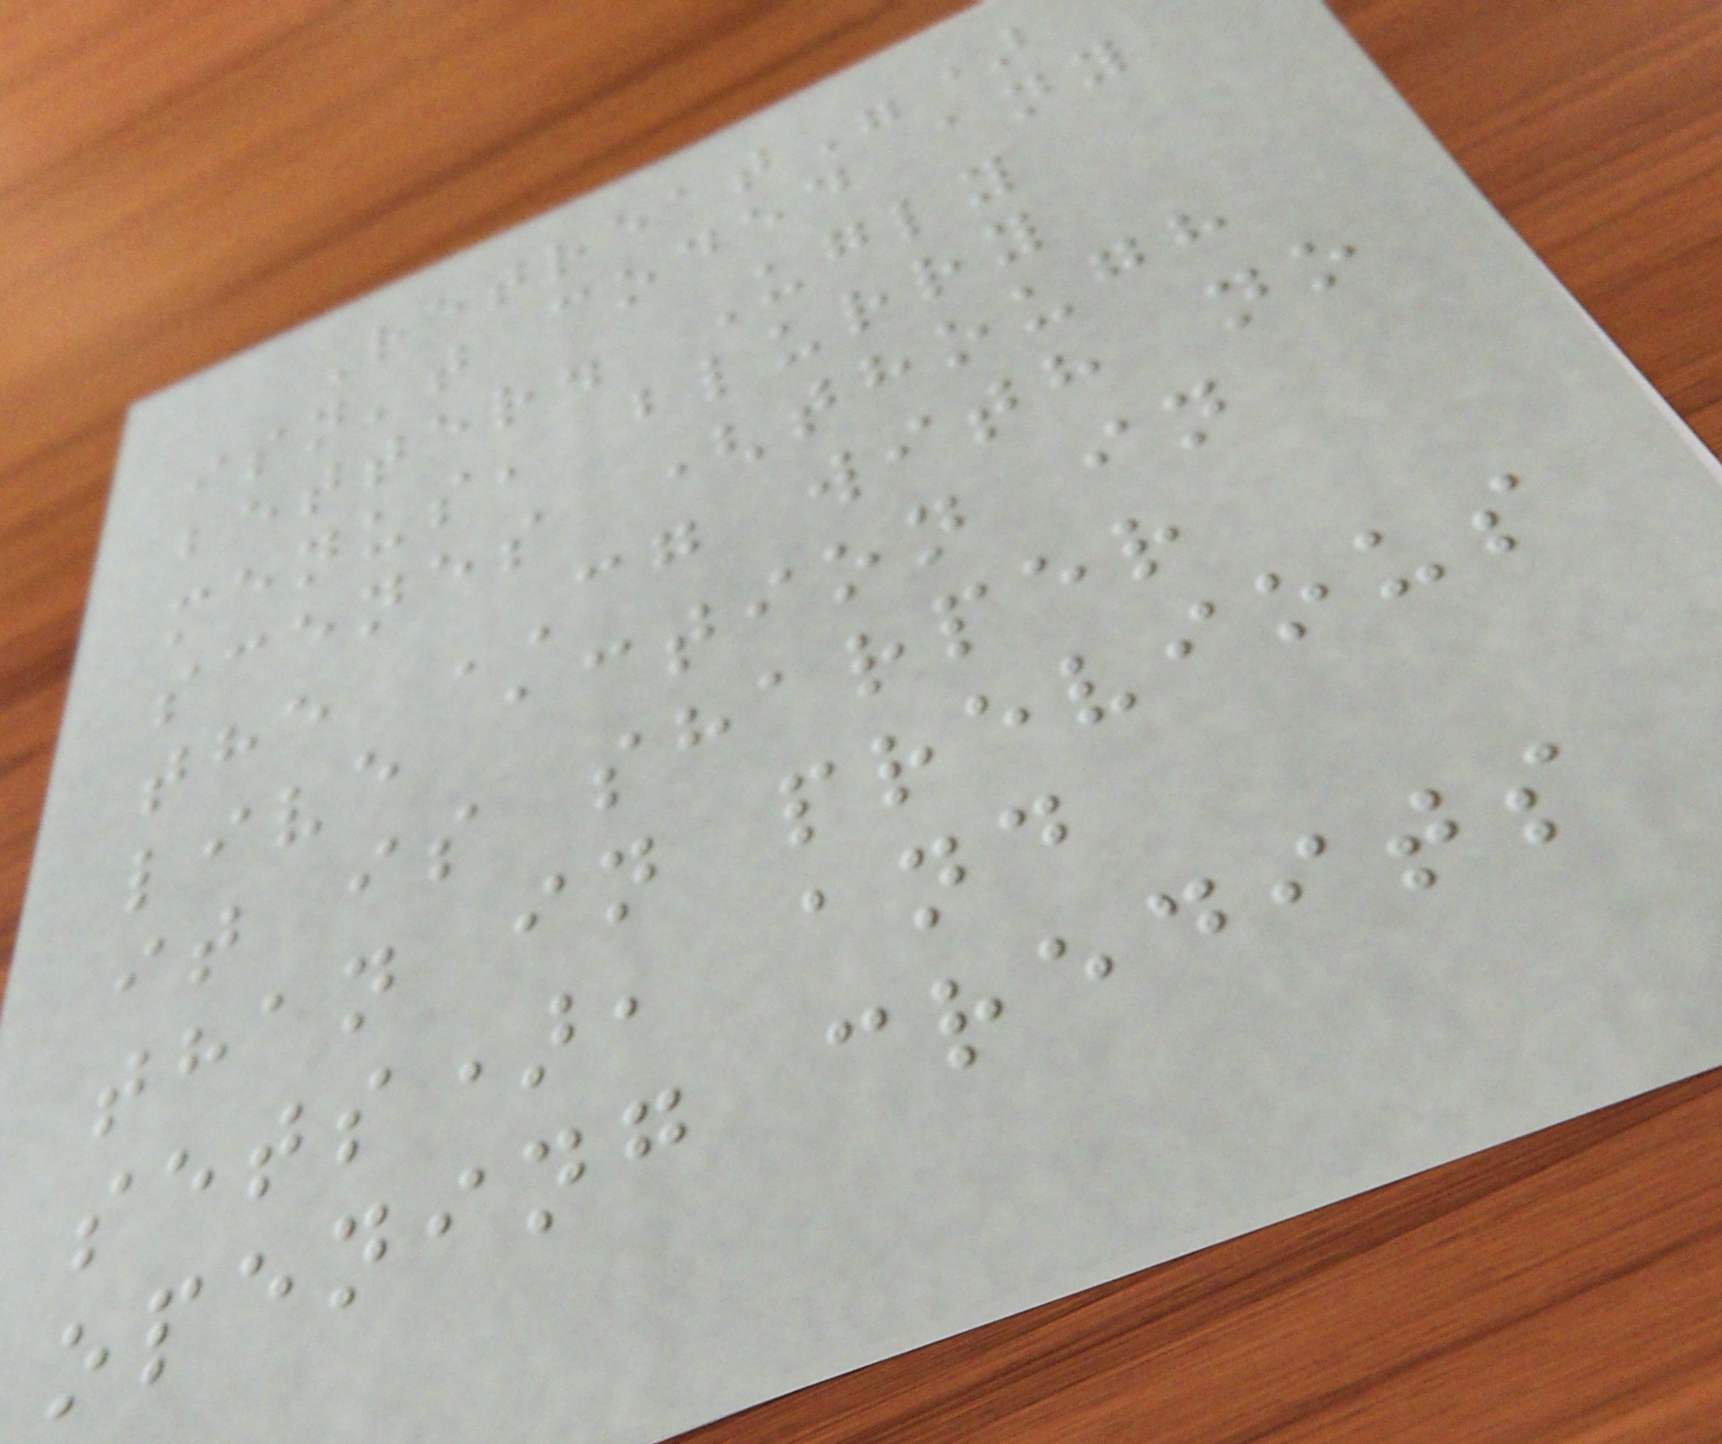Retreat")
isn't coded any
better. Ugly
menus, blurry
scenes (though
the CG with no
live action in
it is sharper
than in previous
sets), and
opening credits
